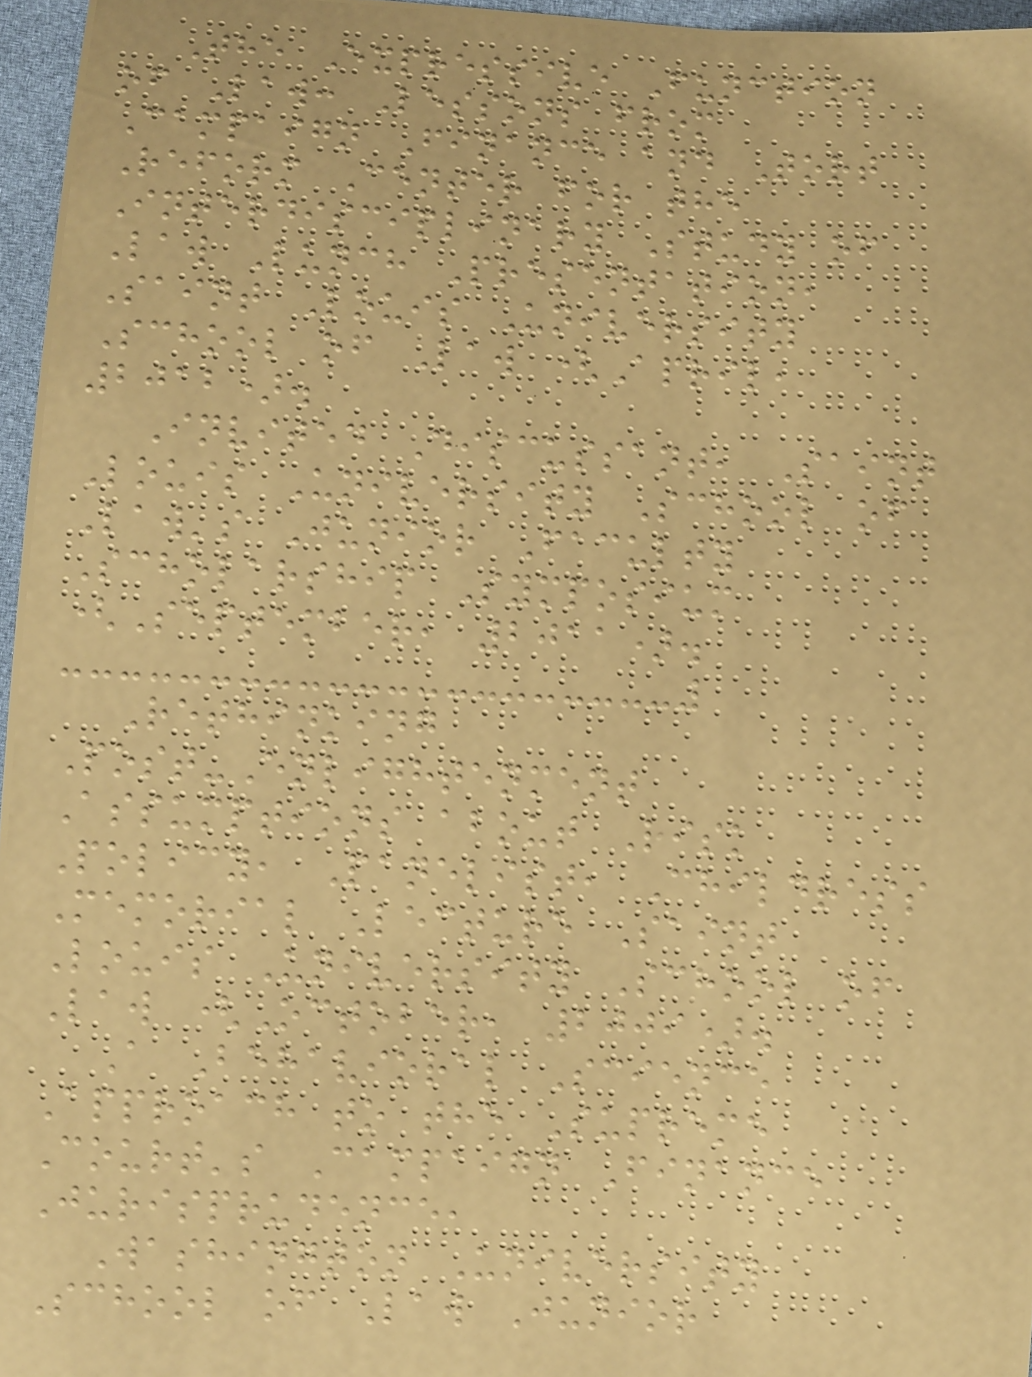The Expressive Function
of Law: Lessons from
Campaign Finance and Tort
Reform Center for the
Interdisciplinary Study of
Law Lunch Presentation,
Saint Louis University
School of Law (April,
2012).
Invited Discussant, Saint
Louis University School of
Law's Junior Faculty
Scholarship Symposium
(September, 2011).
Rethinking
Post-Enlightenment
Assumptions about Risk
Policy, Panelist, Childress
Memorial Lecture Saint
Louis University School of
Law (October, 2009).
A Behavioral Science
Approach to the Supreme
Court's Campaign Finance
Jurisprudence,
Washington University
School of Law Junior
